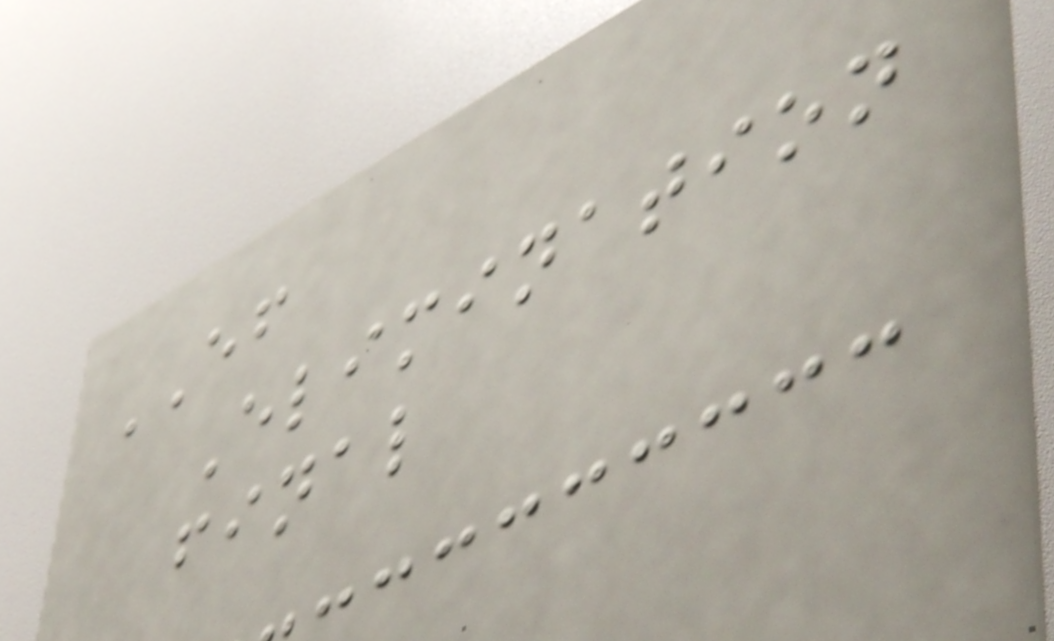EF
Elimination
final
